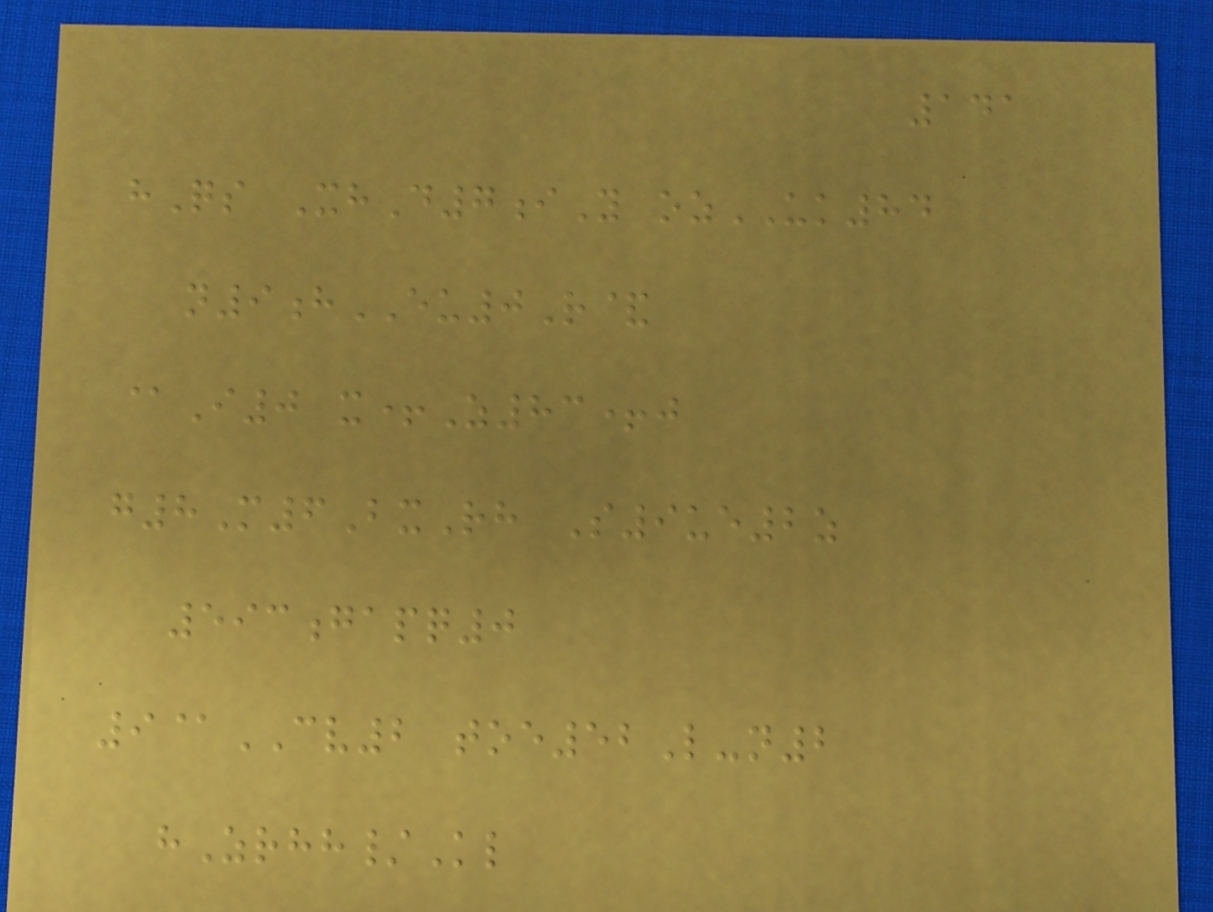141
hQs XhD7iY ozUK84
n9hEU0R&
@I0 x+Z83+j
g8M6BxRh S9ue2z
593gapq0
9@CV2 toe52L-n2
hZrhh/Kl
